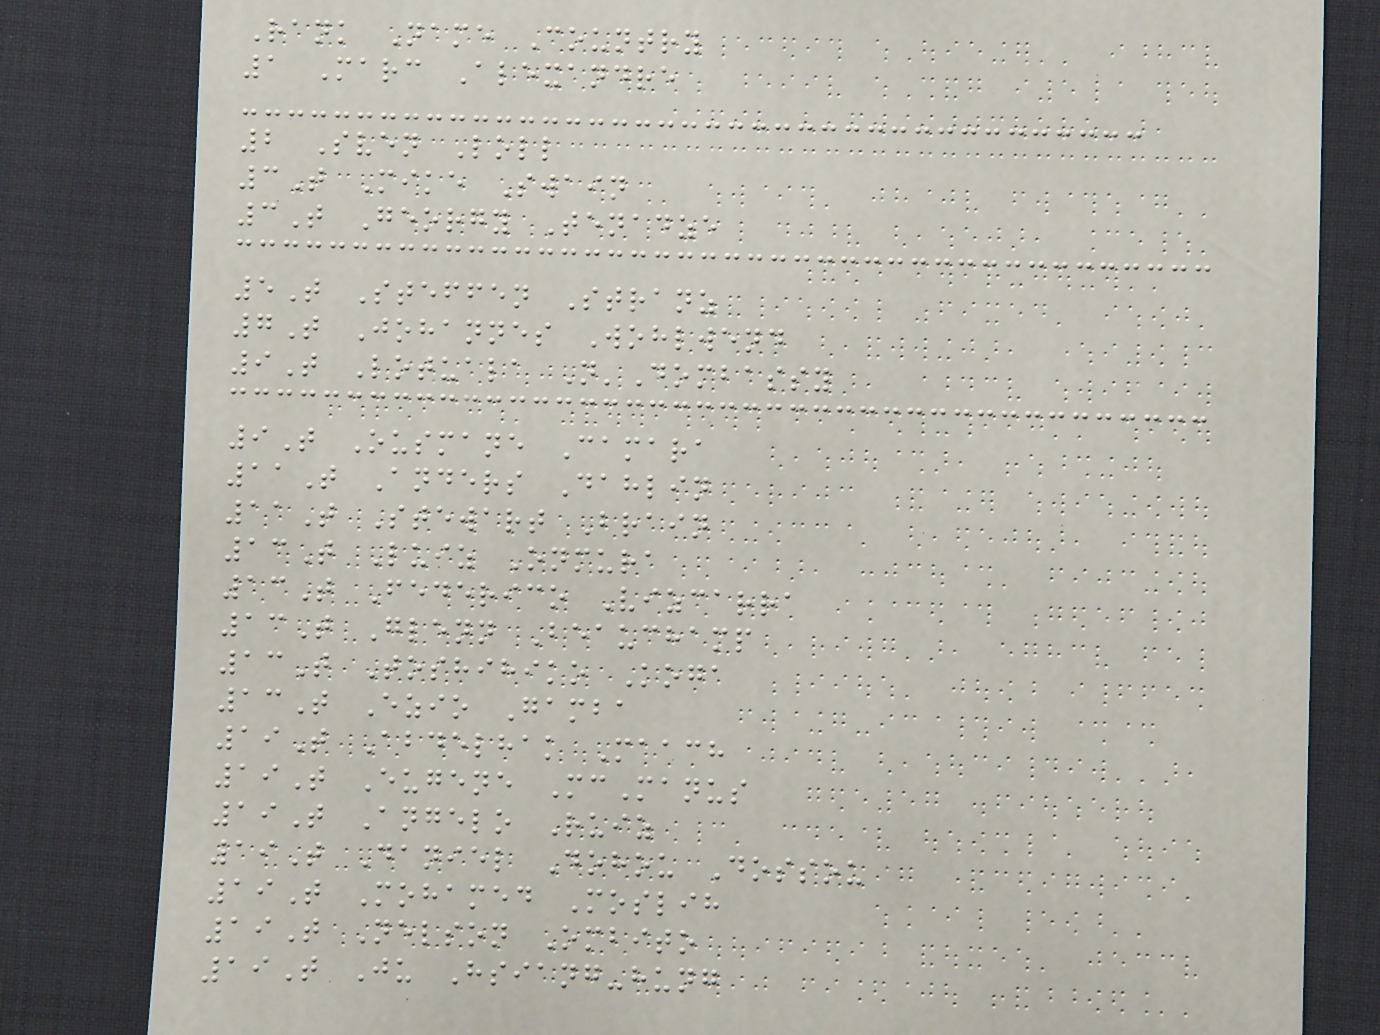Rank Name Country
1 Marc Alexandre
2 Sven Loll
3T Mike Swain
3T Georgy Tenadze
5T Steffen Stranz
7T Johannes Wohlwend
9T Lotuala N'Dombassy
9T Ousmane Camara
11T Anders Dahlin
11T Stewart Brain
13T Luiz Onmura
13T Federico Vizcarra
13T Glenn Beauchamp
13T Toshihiko Koga
13T Ezio Gamba
19T Abdelhak Maach
19T Eugene McManus
19T Angelo Ruiz
19T Daniel Dohou Dossou
19T Mohamed Moslih
19T Nelson Ombito
19T Ju Hsiang-hung
